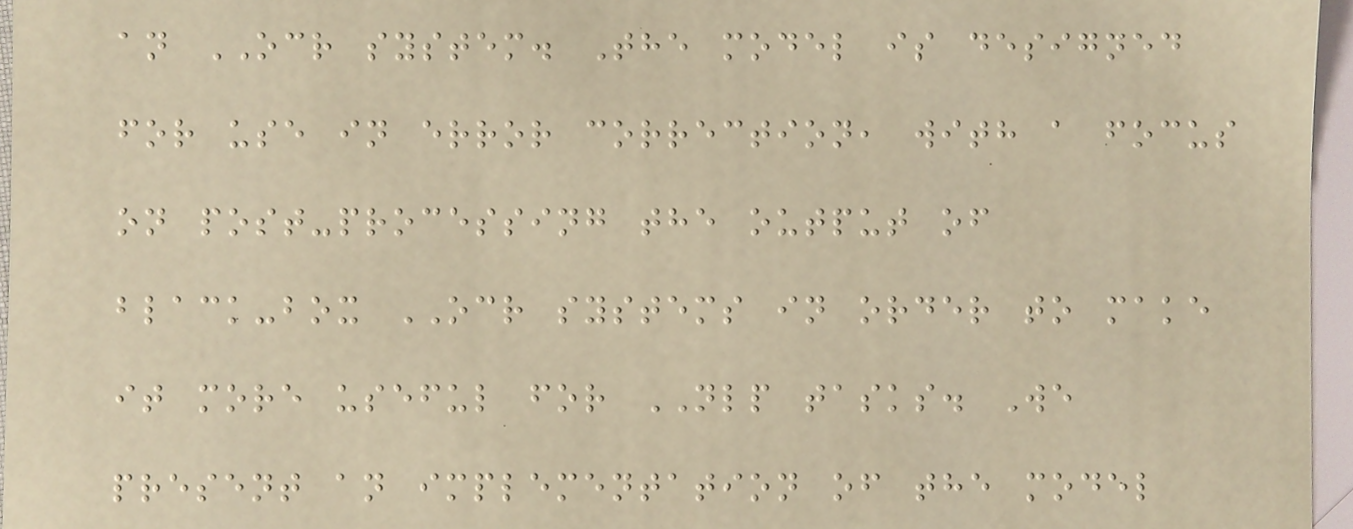an OCR system. The model is designed
for use in error correction, with a focus
on post-processing the output of
black-box OCR systems in order to make
it more useful for NLP tasks. We
present an implementation of the model
